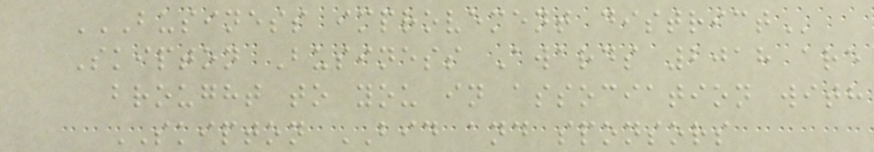BUSINESS IMPROVEMENT DISTRICT
Skipton Business Awards 2018 are
brought to you in association with
SKIPTON BID and sponsors
